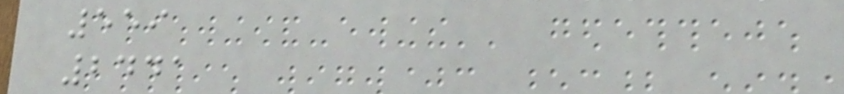559
2441
